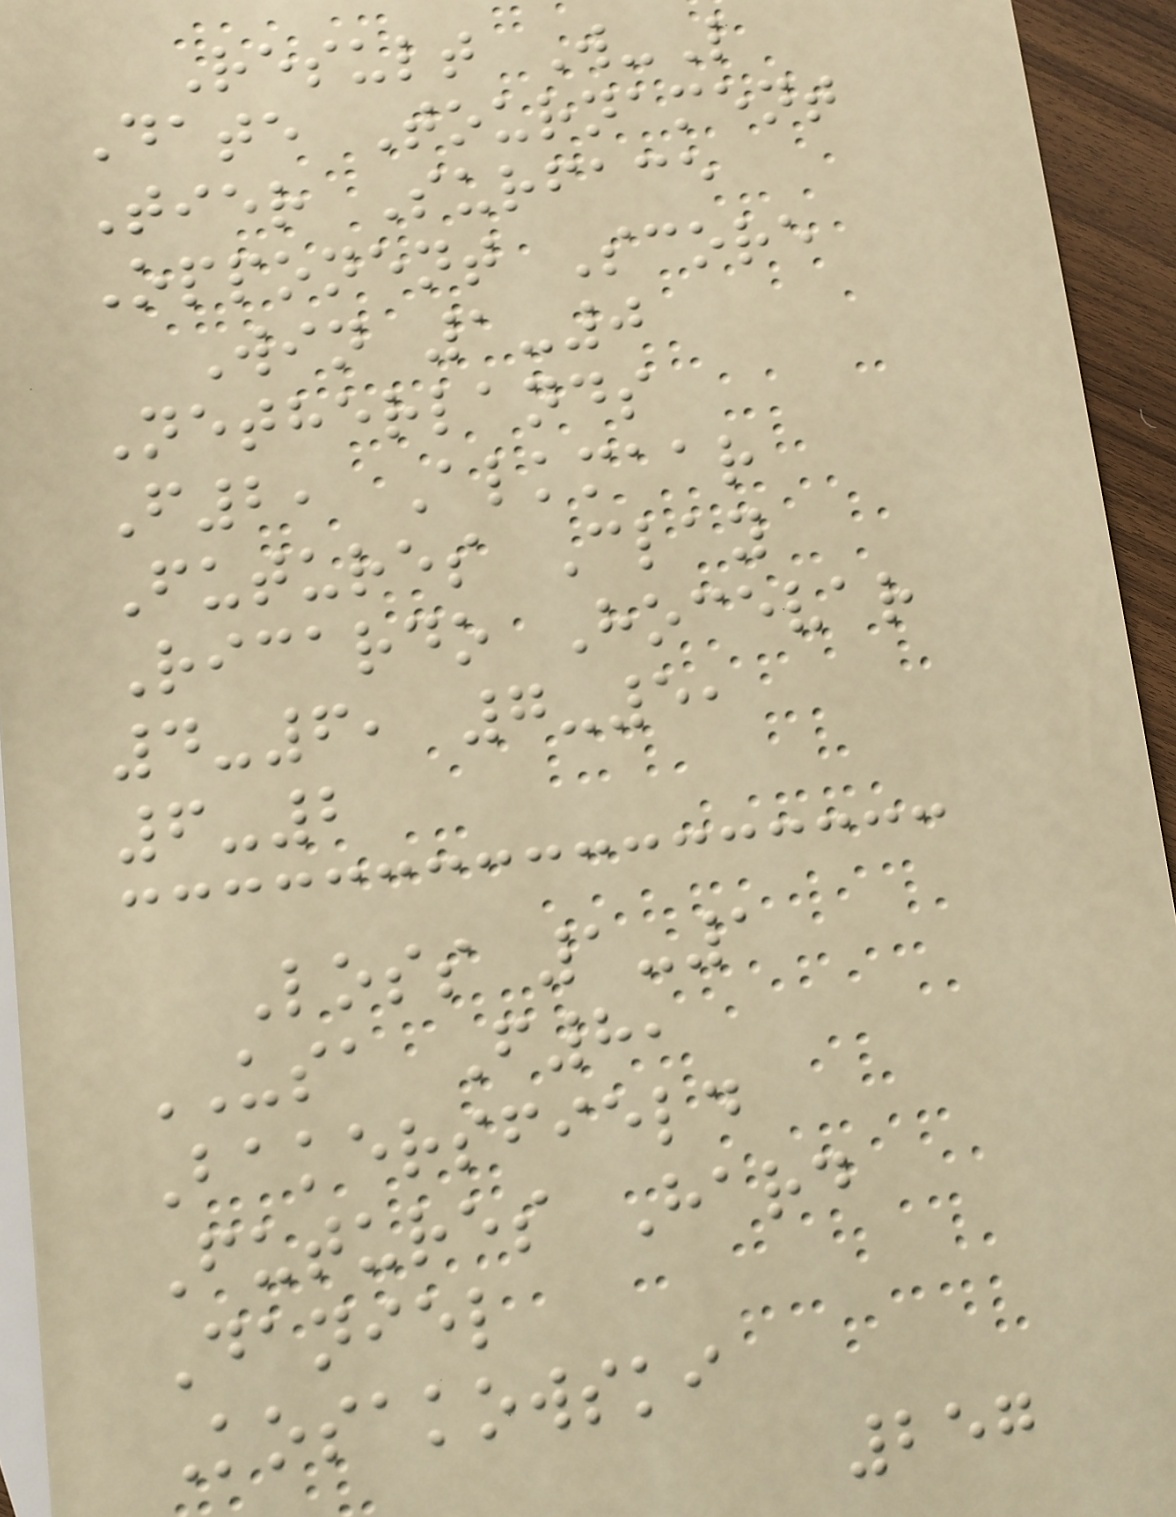Result W-L
Date Tournament
Tier Surface
Opponent Score
Win 1-0
Netherlands
F2, Alkmaar
Futures Clay
Ricardo Hocevar
4-6, 7-5,
6-2
Loss 1-1
USA F8,
Bakersfield
Futures Hard
Daniel
Kosakowski
257
